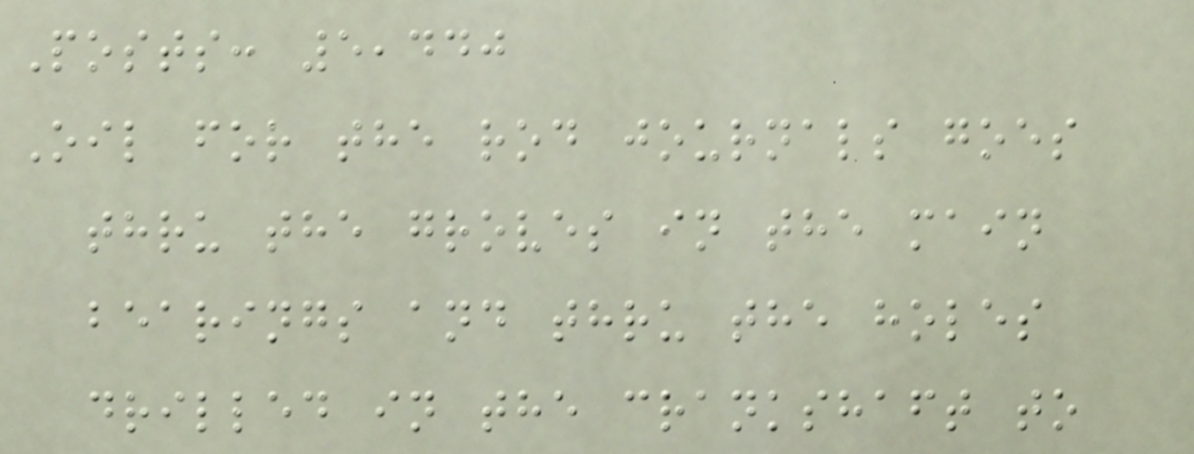Posts: 5,440
Oil for the rod journals goes
thru the groves in the main
bearings and thru the holes
drilled in the crankshaft to
